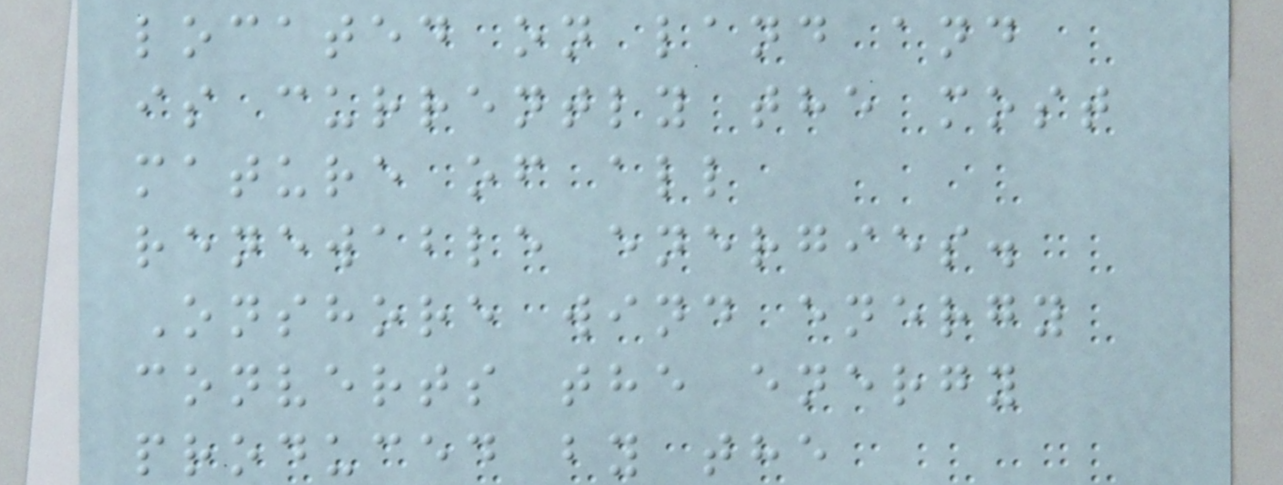located on land and
is currently the most
mature of all
renewable energies.
Onshore wind energy
converts the energy
produced by the
